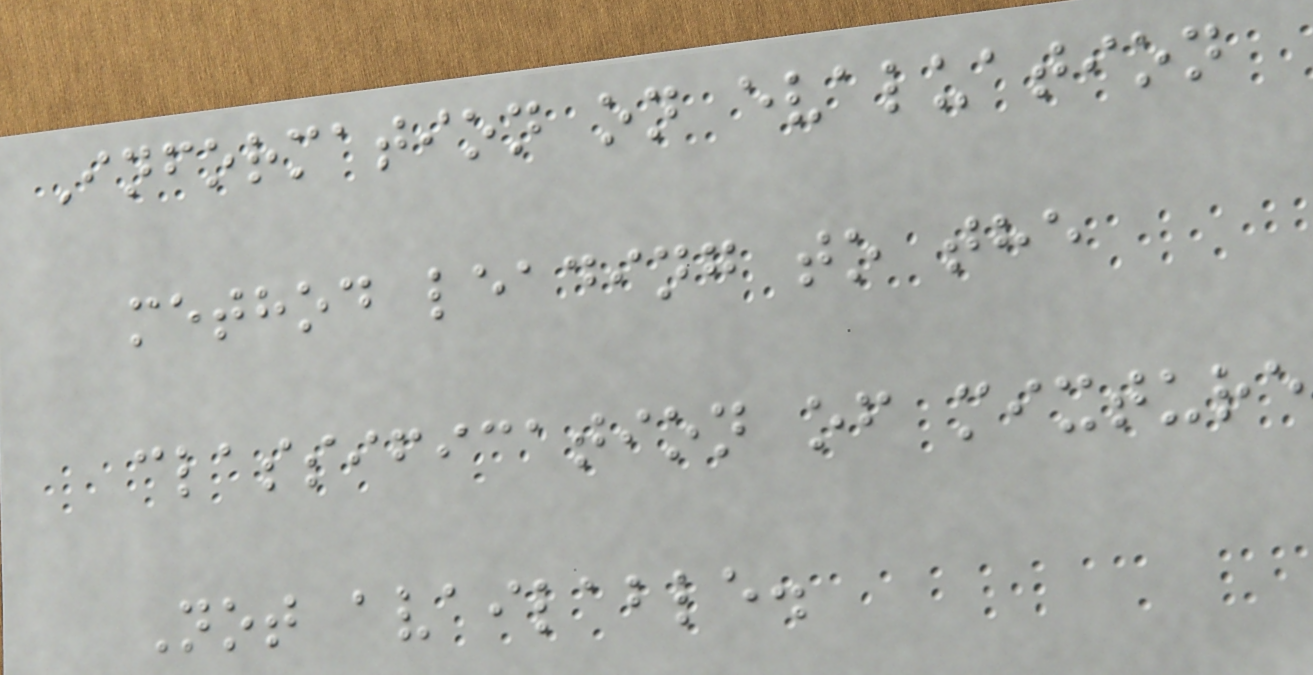Information on evaluation
method leading to the
classification of mixture
Not available.
